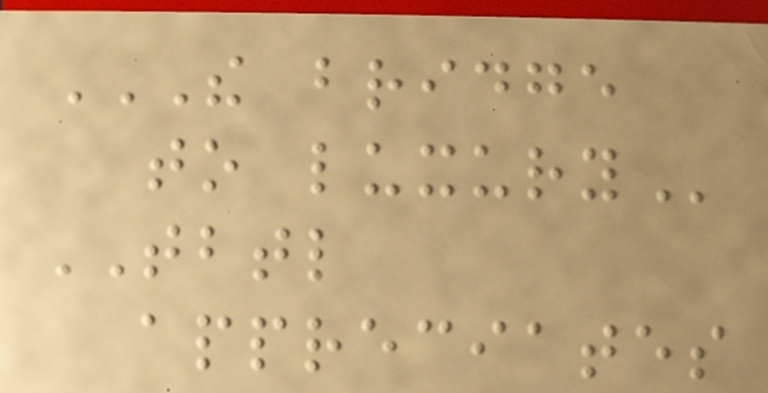THE BRIDGE
TO LUXURY
TBTL
appreciates
